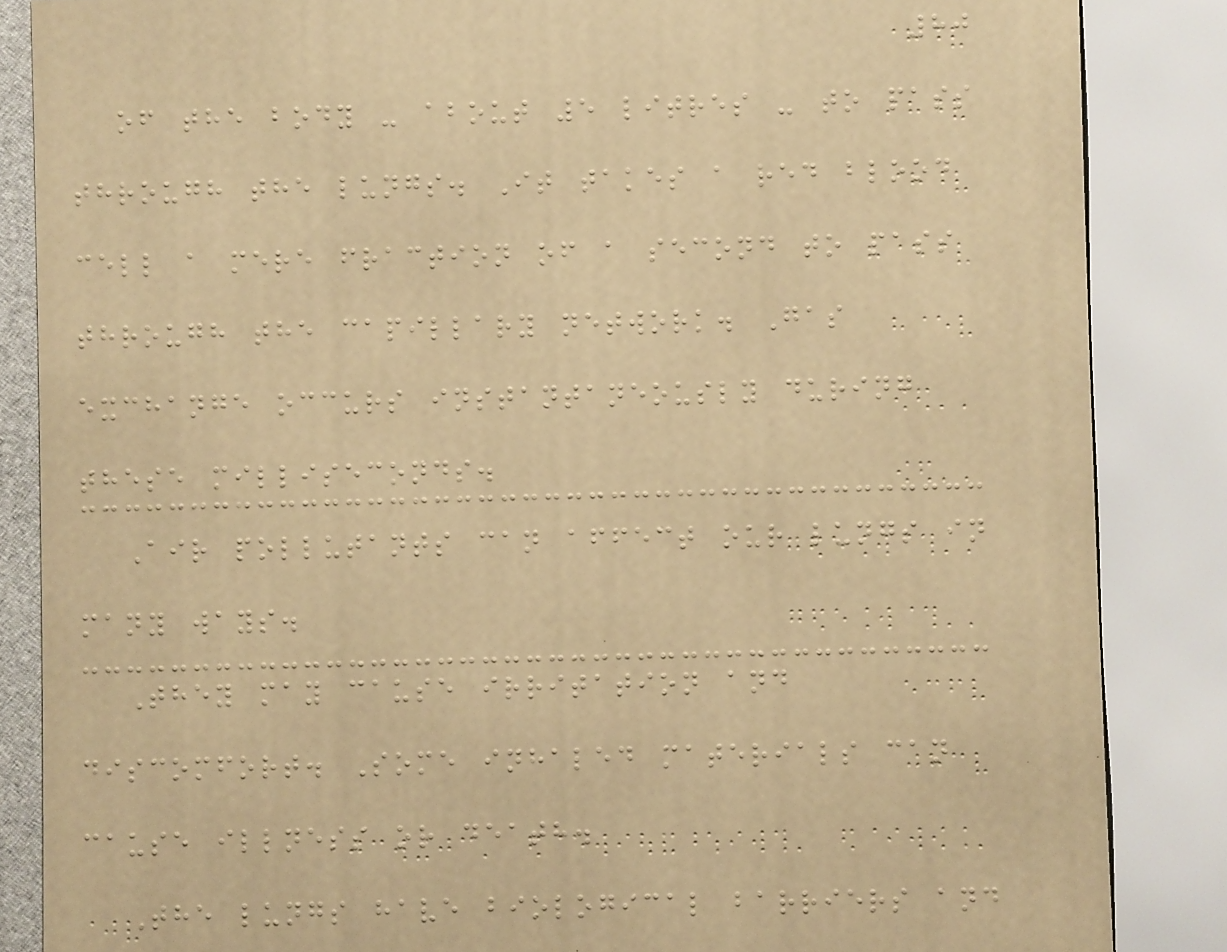80
of the body - about 5 litres - to pass
through the lungs. It takes a red blood
cell a mere fraction of a second to pass
through the capillary network. Gas
exchange occurs instantaneously during
these milliseconds.
Air pollutants can affect our lungs in
many ways.
They may cause irritation and
discomfort. Some inhaled materials can
cause illness or death.
The lungs have biological barriers and
